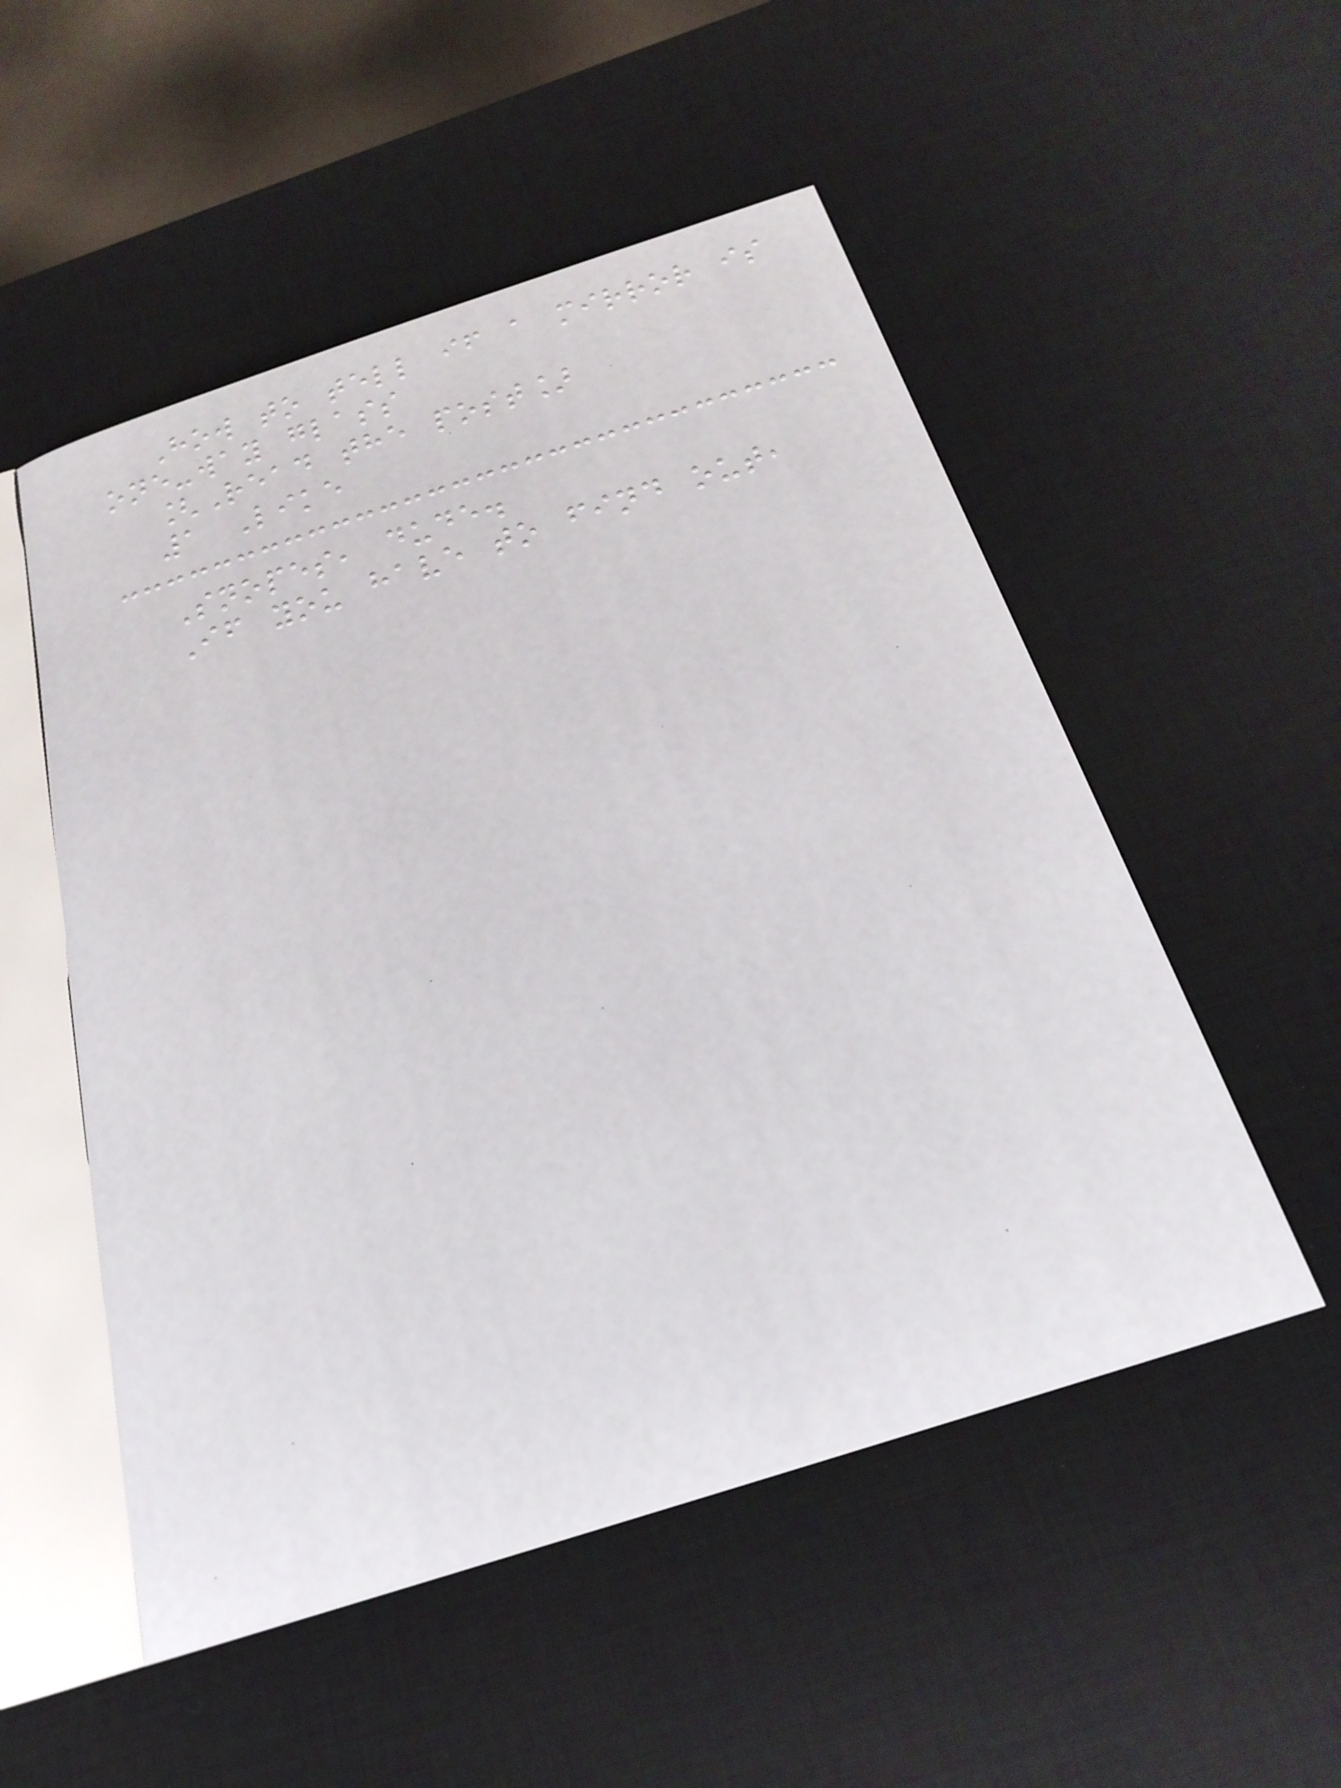How to tell if a mirror is
one-way glass
[Read the post]
1 Like
Snopes, dude.
If you have to find out,
